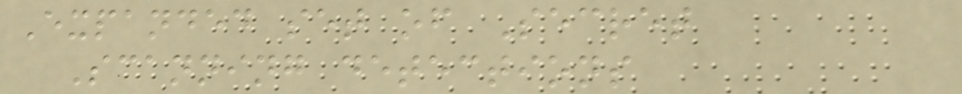Expanded set of Secret
Scanning detections
